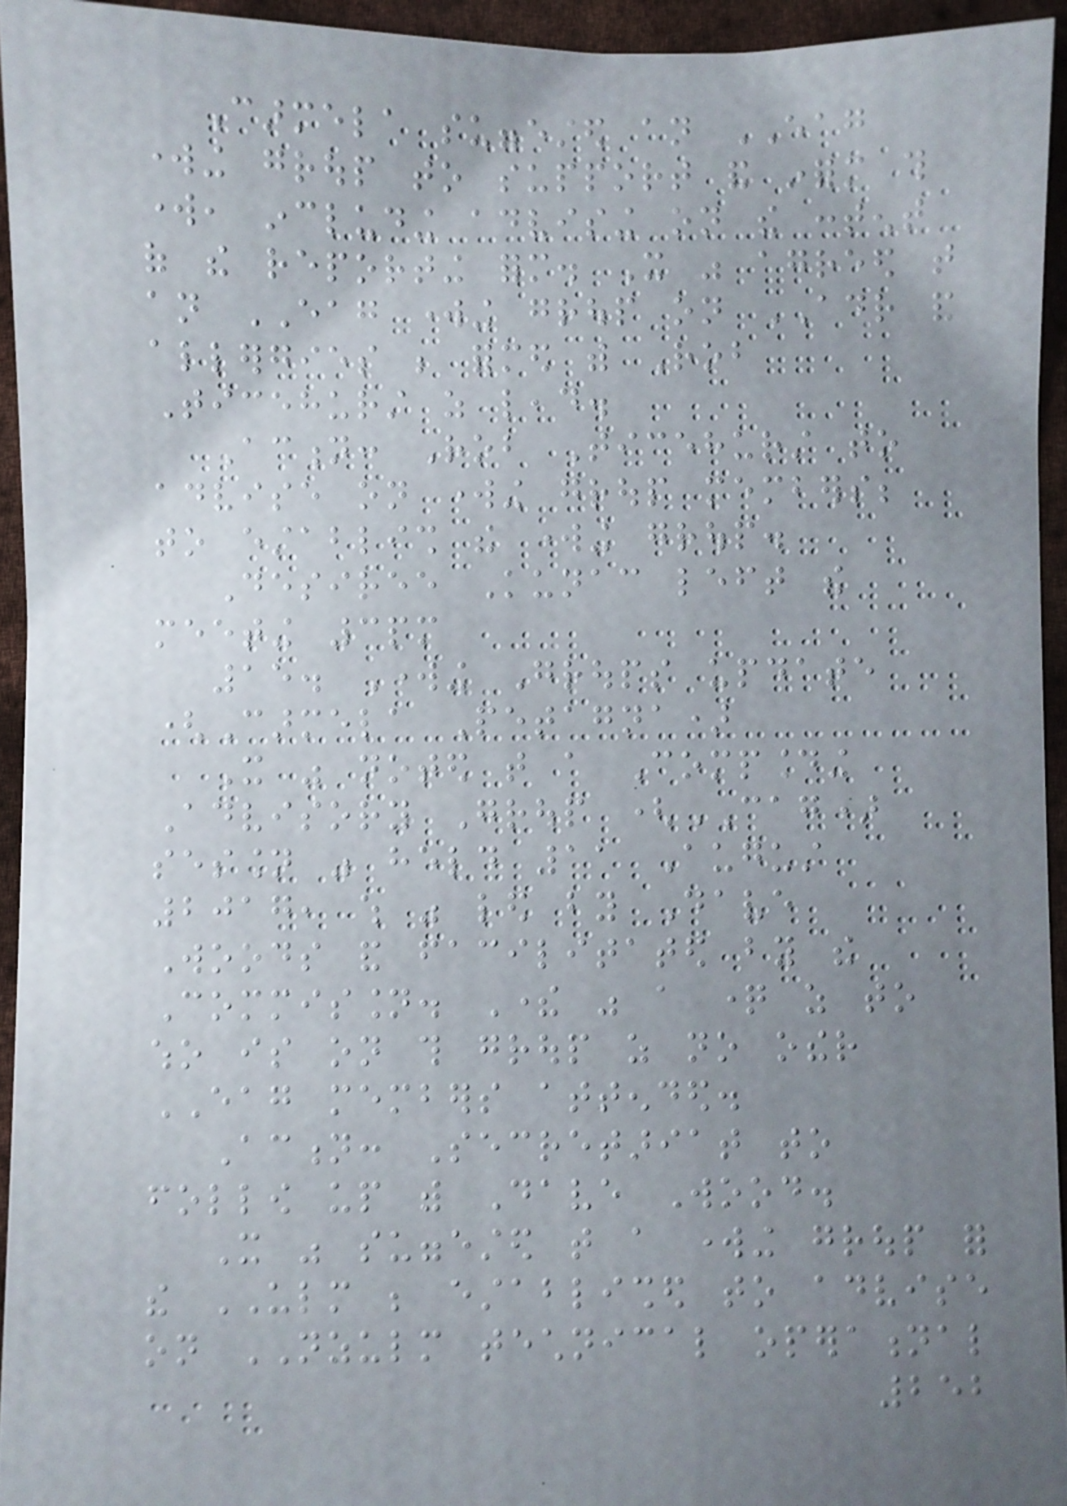Carmela suggested an EAG
working group to support and inform this
work, including advising on the content
of the reporting form. It was agreed that
an EAG working group on ADR and
allergies be formed with Rob
Ticehurst as lead.
Action: Rob Ticehurst to
advise on working group members;
to establish the working group.
Desiree Kunac left the
meeting 3pm
15. Working Groups update
(Carmela Petagna)
It was noted that a Compounding
Advisory Group (CAG)
session was held 11 August
2017, which was led by Dave
Woods and facilitated by the
Commission. There was a question as to
who is on this group as no other
EAG members attended.
Action: Secretariat to
follow up with Dave Wood.
It was suggested that a working group for
the ULM be established to advise
on NZULM technical operational
252
